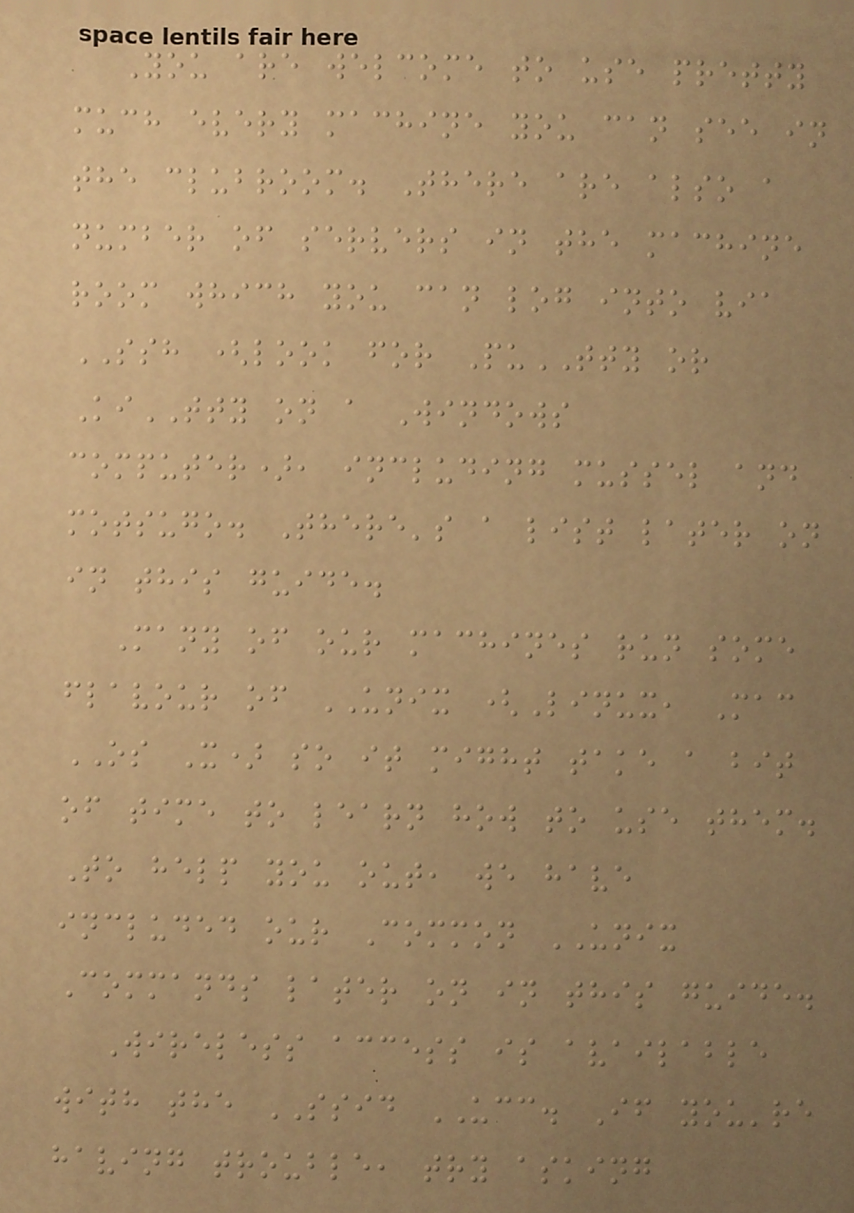You are welcome to use pretty
much every machine you can see in
the clubroom. There are also a
number of servers in the machine
room which you can log into via
SSH (look for PuTTY or
KiTTY on a Windows
computer), including mussel and
motsugo. There's a list later on
in this guide.
Many of our machines run some
flavour of UNIX (Linux, Mac
OS X) so it might take a bit
of time to learn how to use them.
To help you out, we have
included our Common UNIX
Commands later on in this guide.
Wireless access is available
with the SSID UCC. If you're
having trouble, try asking
